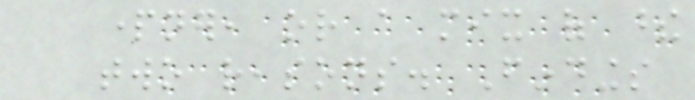partner, or a mix of these
two reasons. Findings
